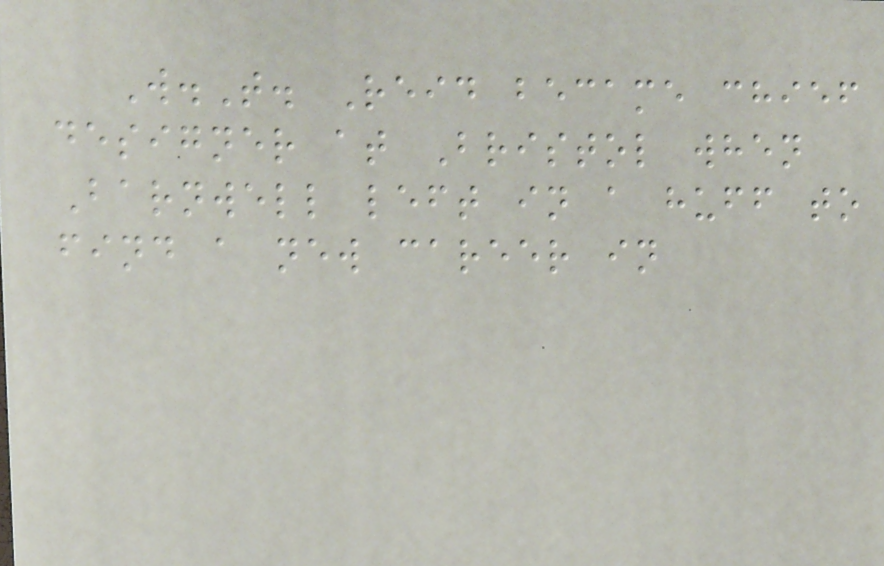W.T. Reid became chief
designer at Bristol when
Barnwell left in a huff to
find a new career in
